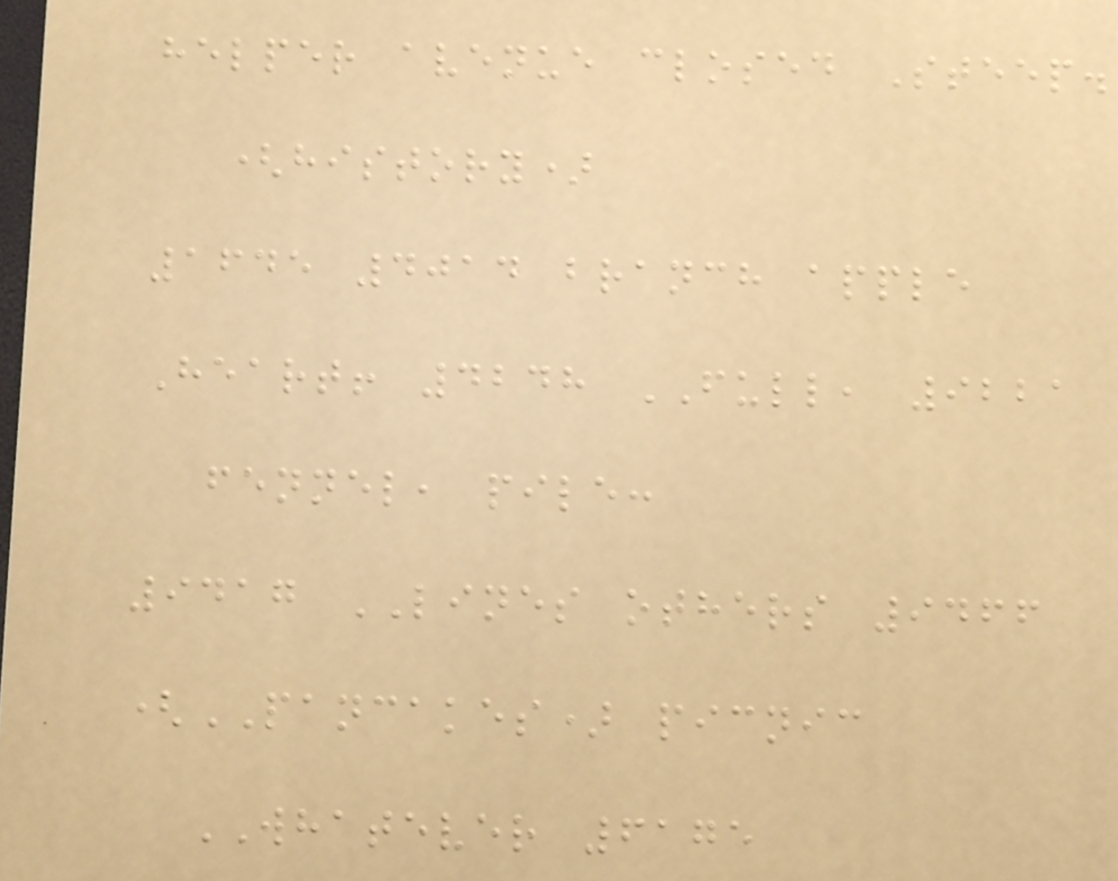helper avenue closed Steep.
(history)
1645 4014 branch apple
Heart! 4248 FULL, 9221
fennel, pile:
9417 LINES others 9466
(PANCAKES) picnic
WHATEVER 6175
